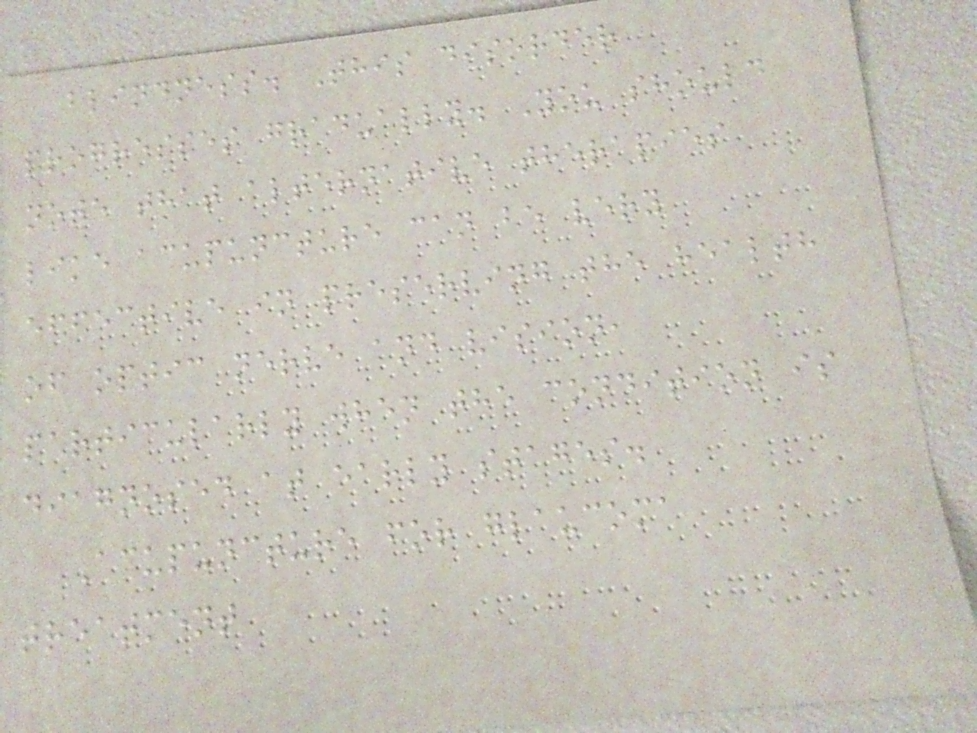blindness. This disorder
progresses gradually. You should
note that alternative therapies
like acupuncture can be very
effective in preserving the health
of optic nerve and vision,
particularly when the condition is
diagnosed at early stages.
Acupuncture for glaucoma
treatment
